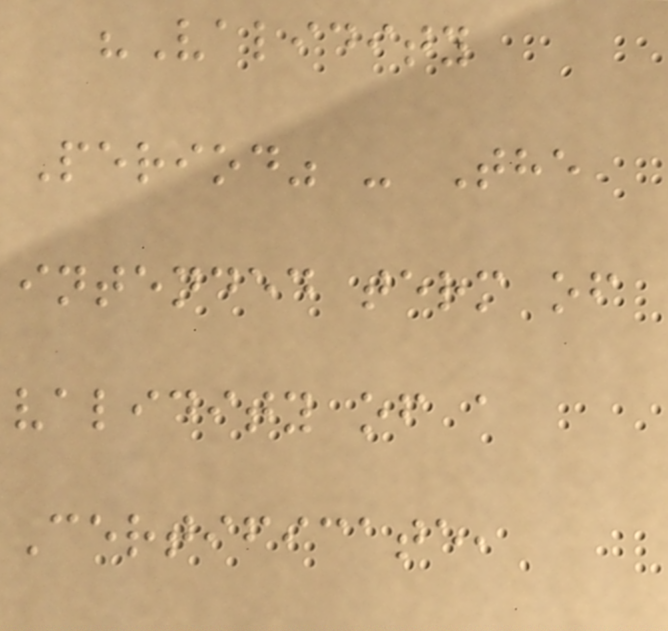"Validity
Period" - The
intended term of
validity of a
Certificate,
